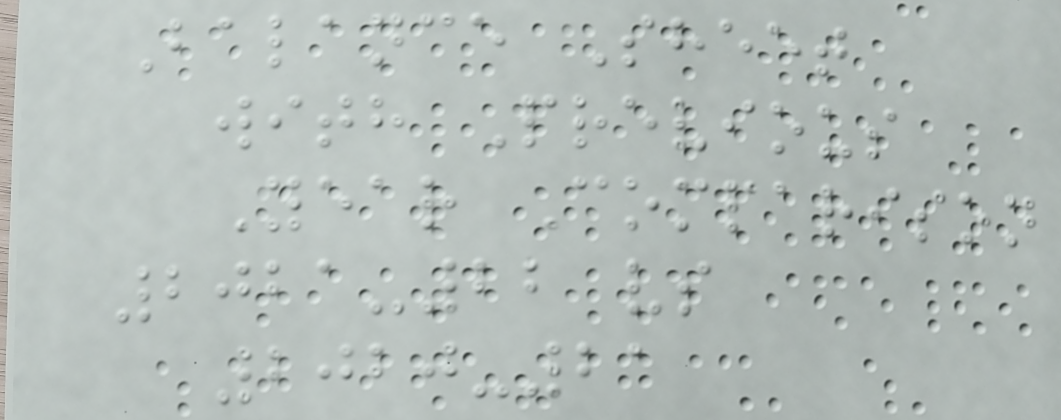Balance Sheet
with Previous
Year Comparison
2021-22 vs
2020-21
